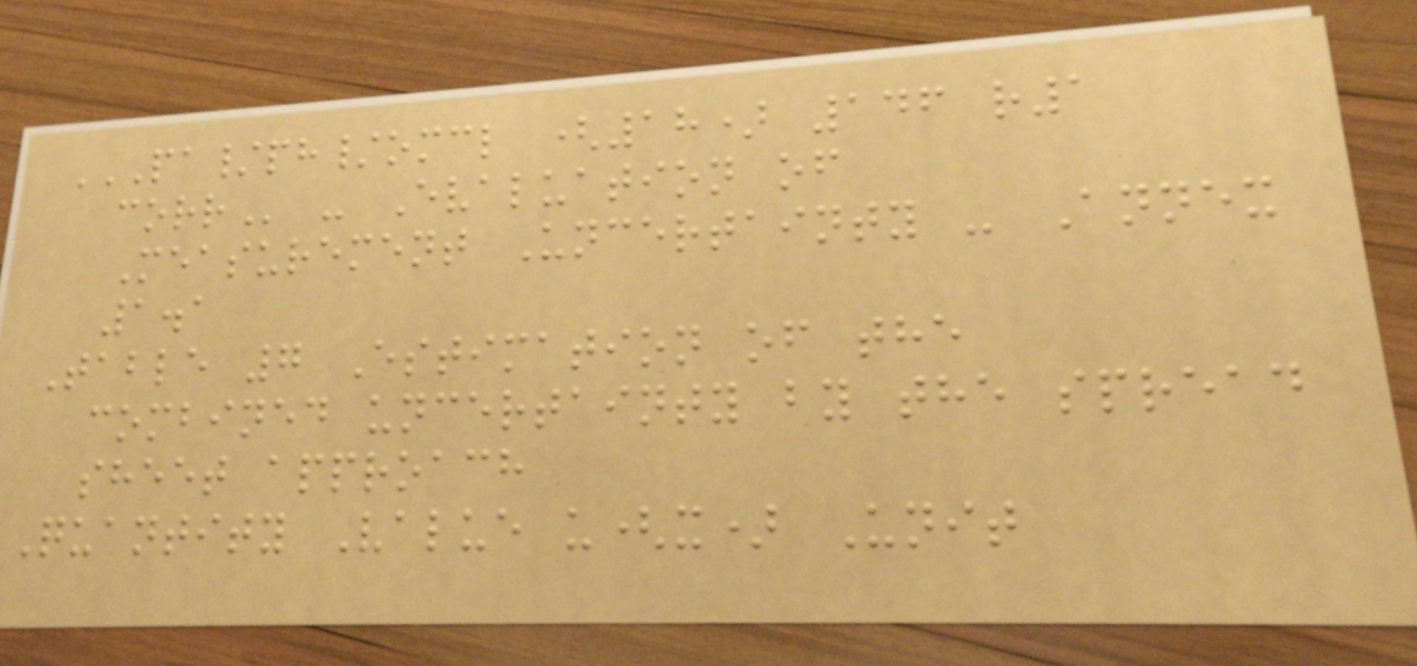PA/PH/OMCL (18) 146 R1
CORR - Evaluation of
Measurement Uncertainty - Annex
1.1
Table 7 Estimation of the
combined uncertainty by the spread
sheet approach
Quantity Value u(x) Unit
